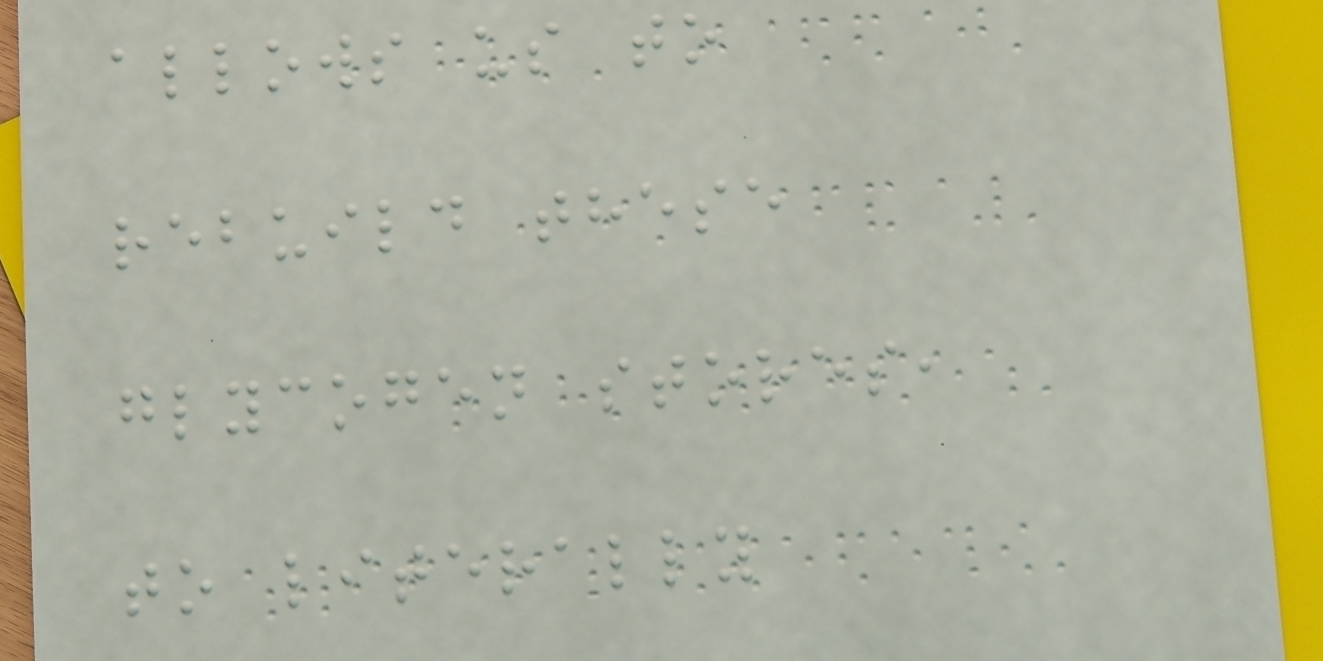allows us to
rebuild these
glycogen stores,
to literally
